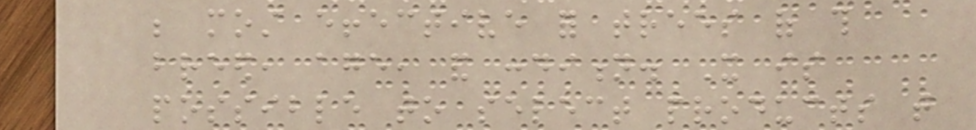be most effective for trees of this
breed, age, and condition. It is
possible to select products that
